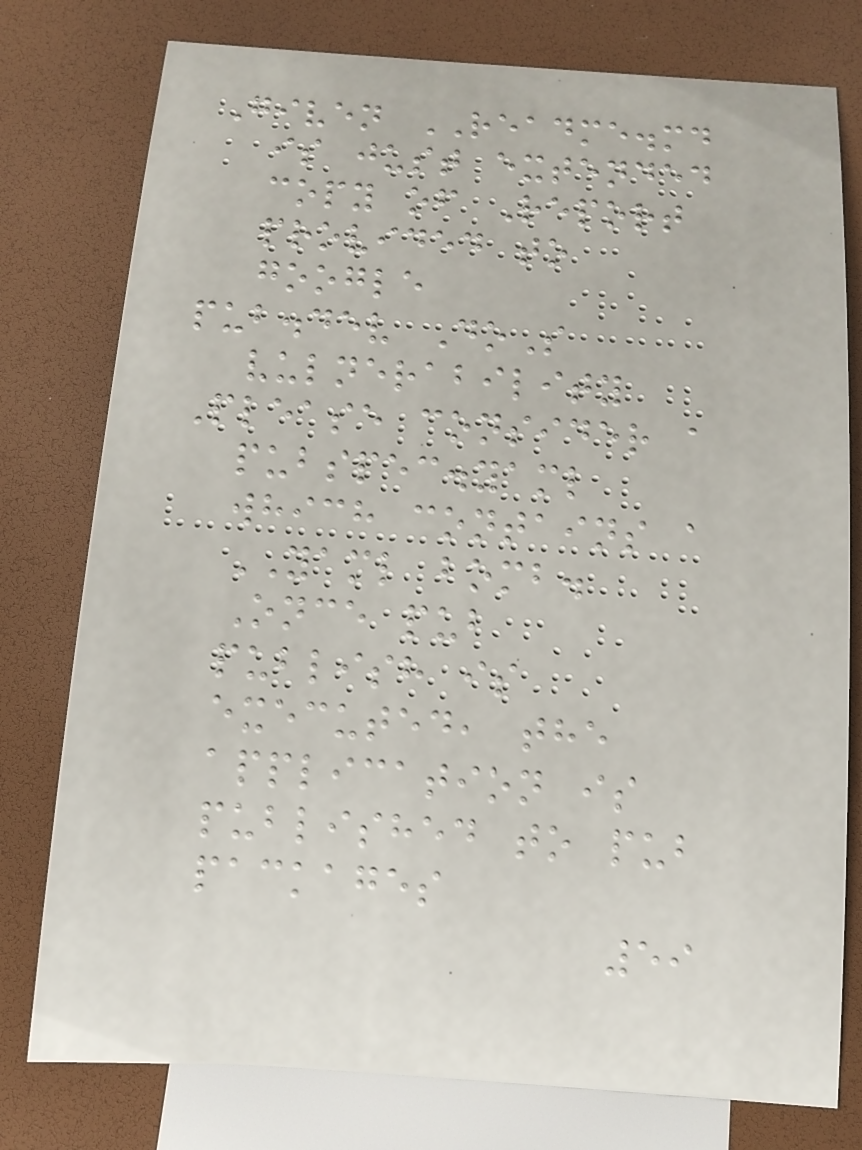Given README.md
is just extended
copy of Report
provided to
google
pub.dev DoS
vulnerability
Please consider a
pubspec.yaml
which contains a
YAML bomb.
Once pub
publish is
executed, the
application is
published to pub
packages
59
